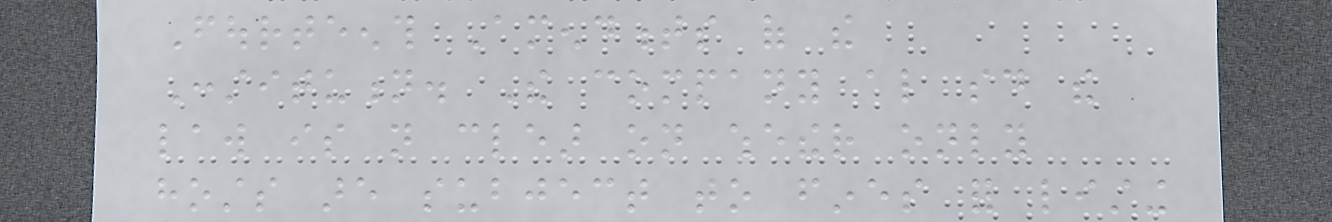Fourteenth Amendments of the
Constitution. The company also said the
law is not clear on whether only
hosts are subject to fines for listing
